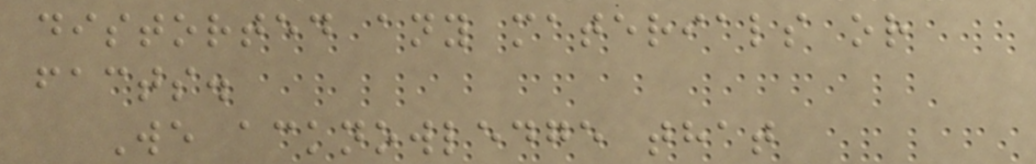distorted any materials or
facts.
We acknowledge that
